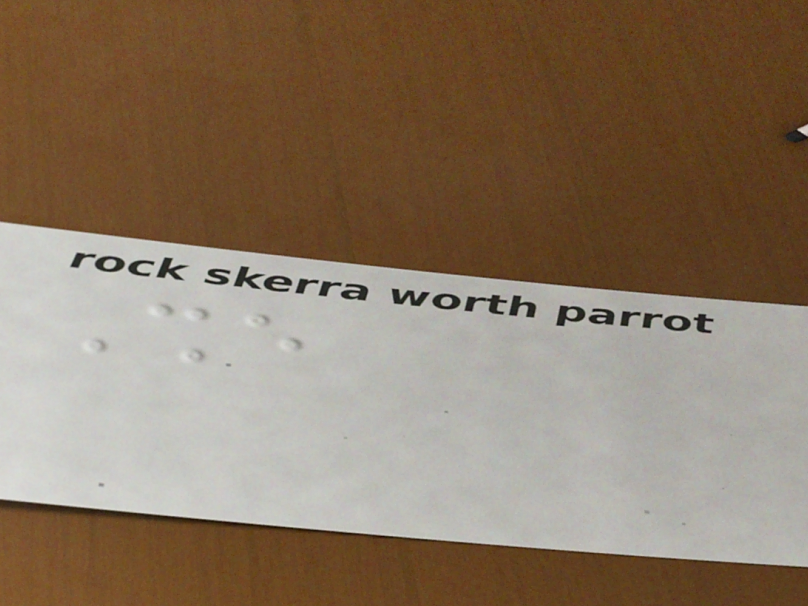She
